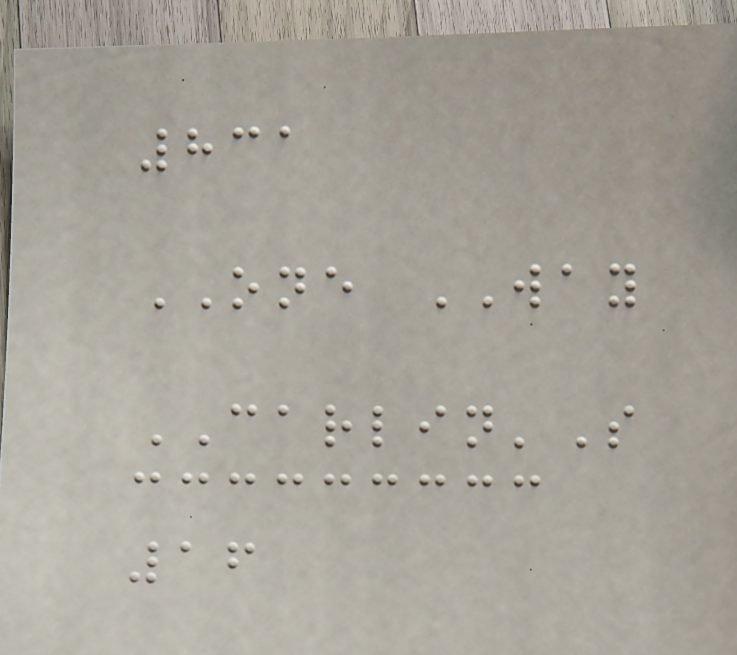831
ONE WAY
CARLIN'S
16
